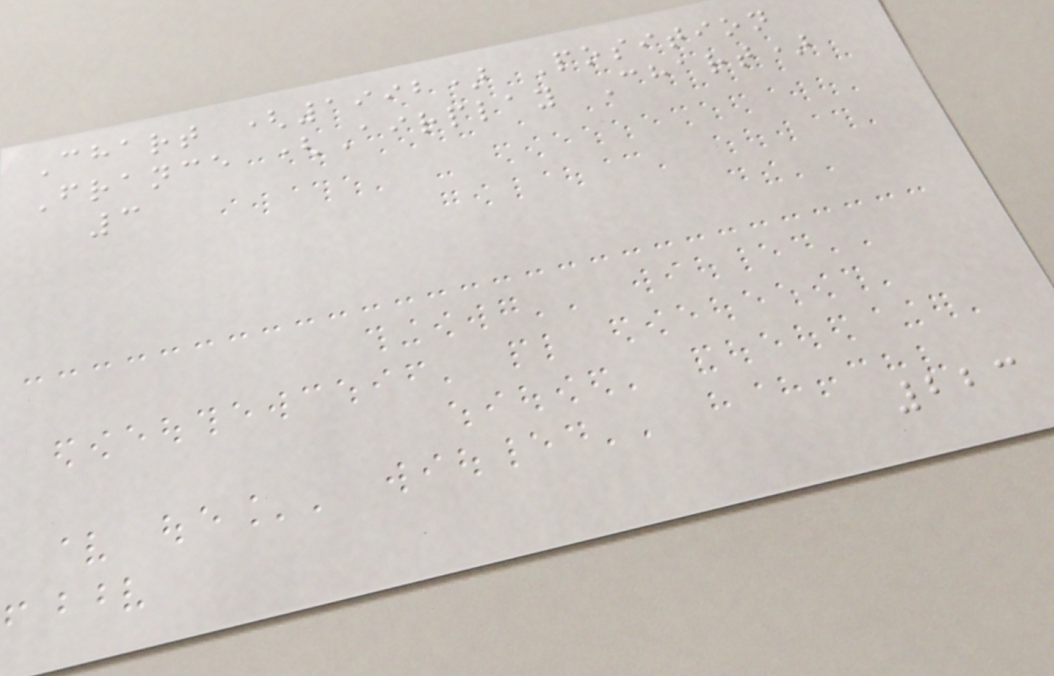Chart (1992) Position
France (Airplay Chart)
3
223
